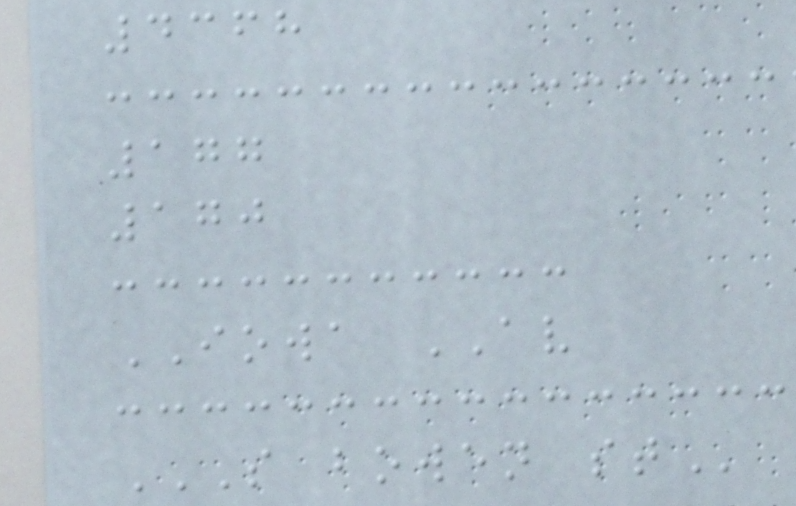4368
177
170
IOWA AV
S BOWEN ST
